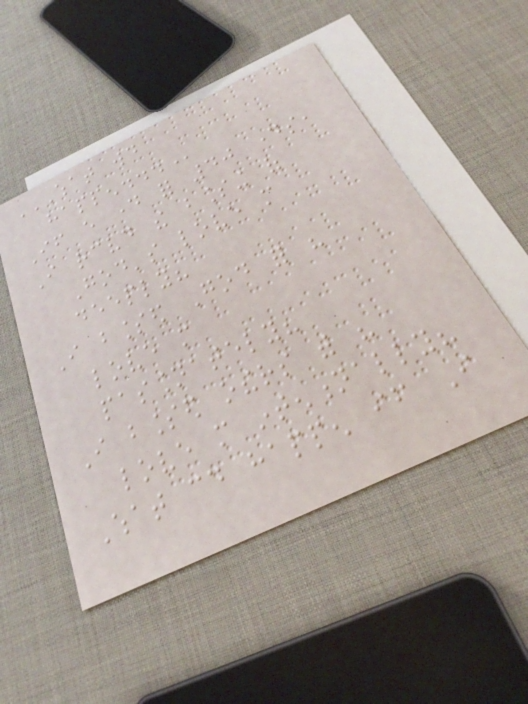WHAT WOULD
HAPPEN...
If every day for 40 days,
I received the blessing of
God's love more
deeply?
I blessed God for his
love more
passionately?
I blessed others with his
love more intentionally?
What could happen if I
